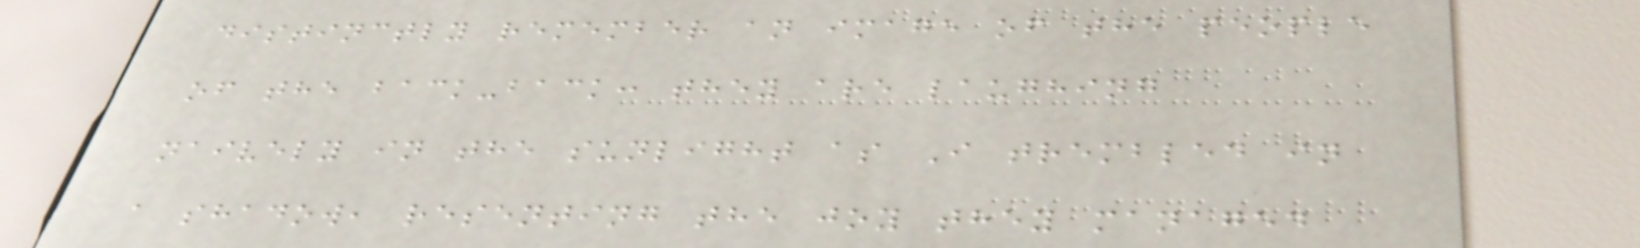distinctly remember an image of the people
of the back-back: they are laughing
naively in the sunlight as I trembled in
a shadow, resenting the joy they managed
